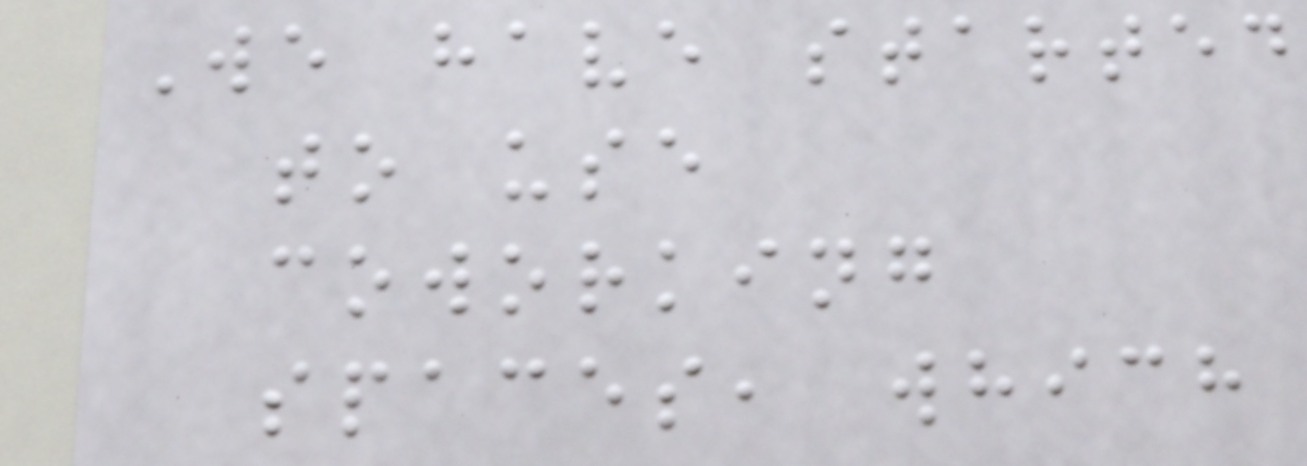We have started
to use
coworking
spaces, which
